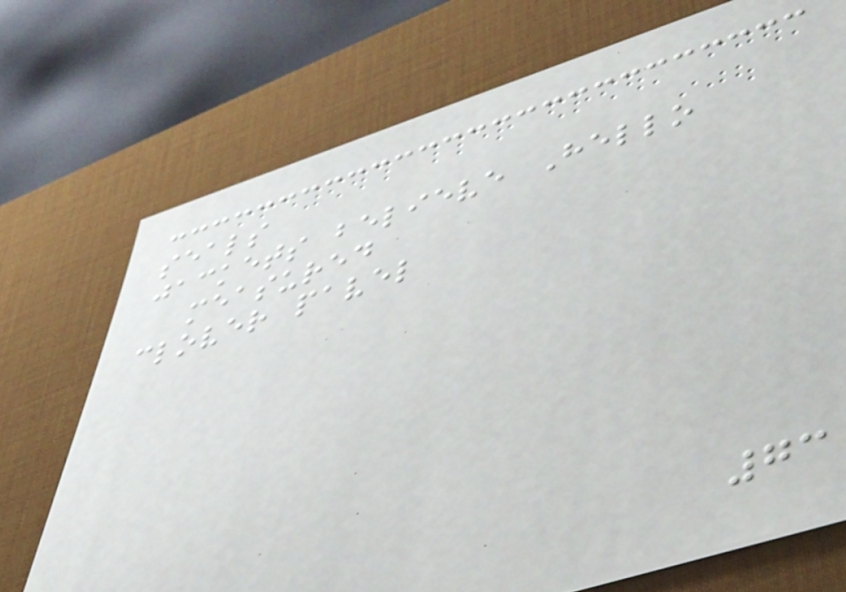seals
jackets believe Hello
measured
clover pavel
73
